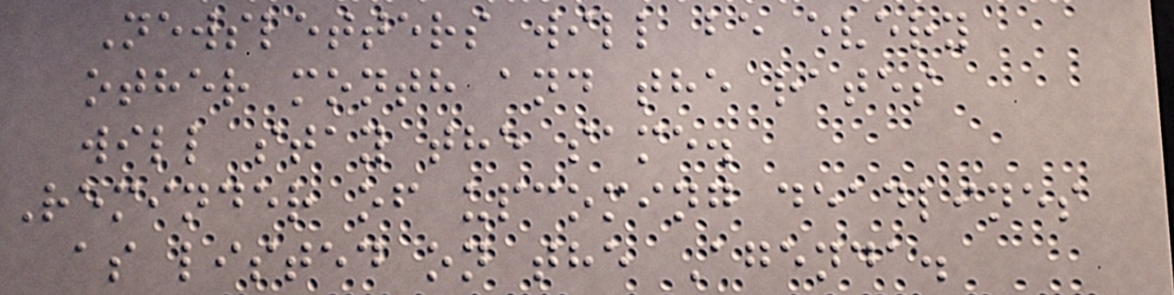Newsletters will be every
other month and the rates
will stay the same.
Reminder of upcoming deadlines
as listed on the Agenda.
